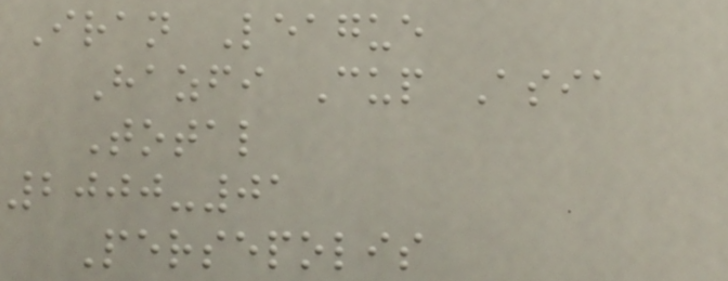Iran League
Hazfi Cup Asia
Total
2000-01
Persepolis
